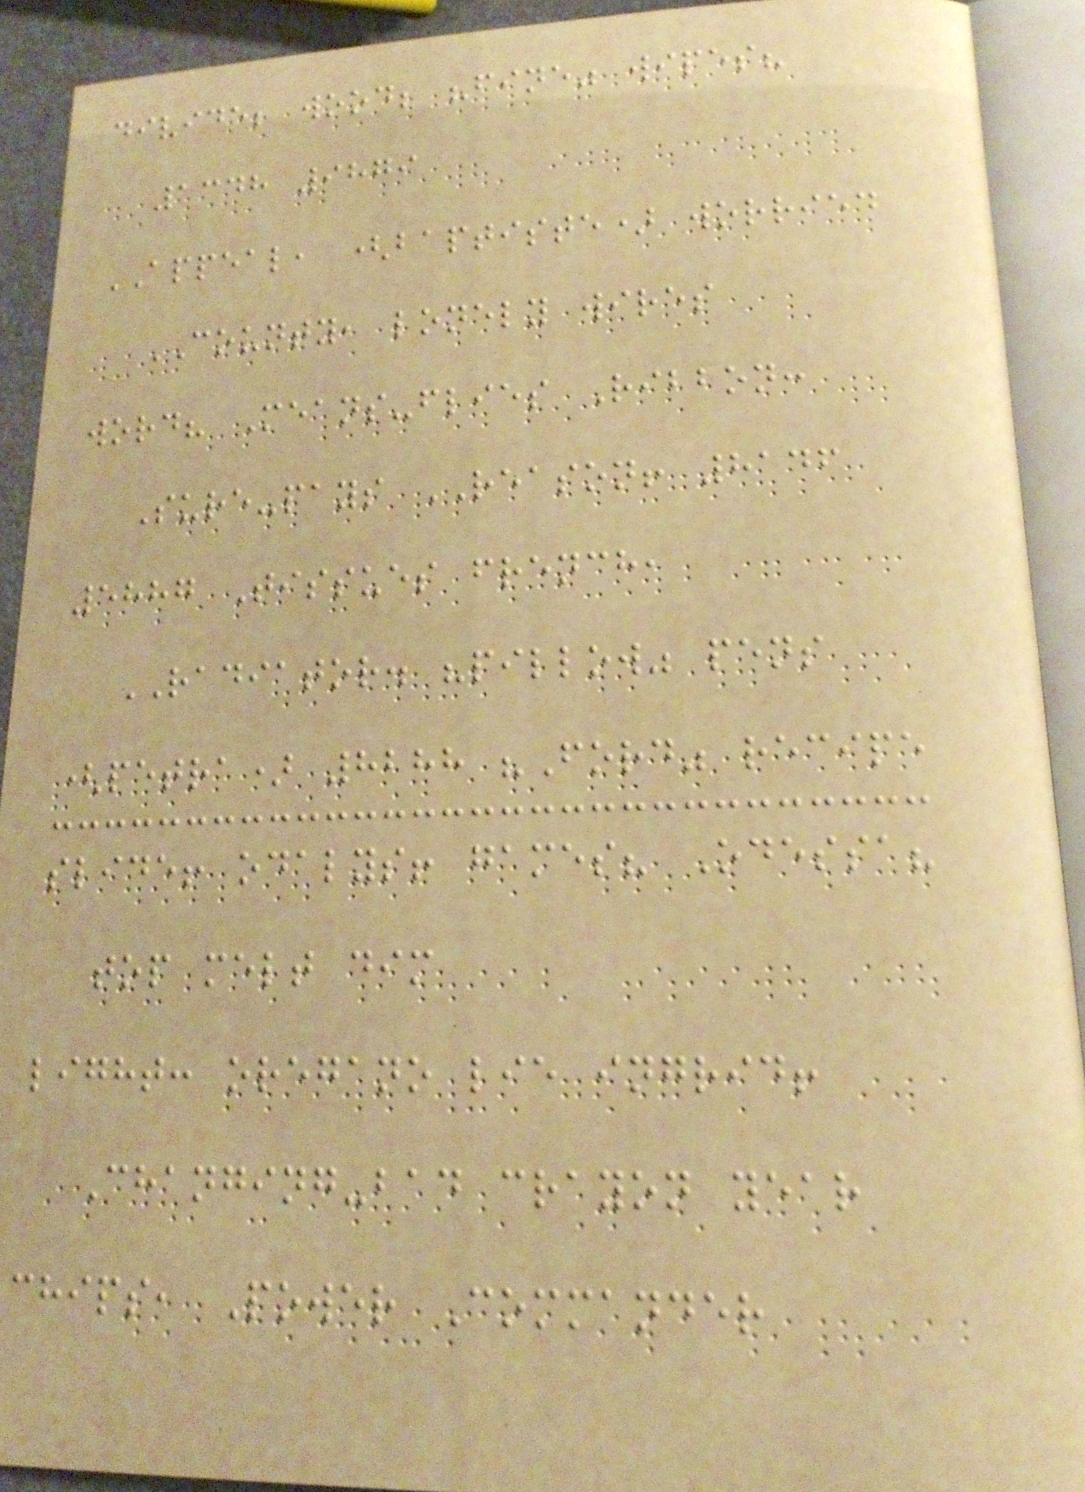divide; wood; "fine" wipes?
1348 9879
APPEAL, (baptiste) worried
COUNTY, lonely wires
word? Means-flies Ribbon:
Sure-pays REASON! 8146
5887 Tissues french,
RADIATOR. "pillow" pens
(petra) 8288 "Ford" recipe
slide! odalys! games? Odessa?
top melt dim
light: oregano lie ingrid!
Changing-bad crayon year
chips, Power Commander
